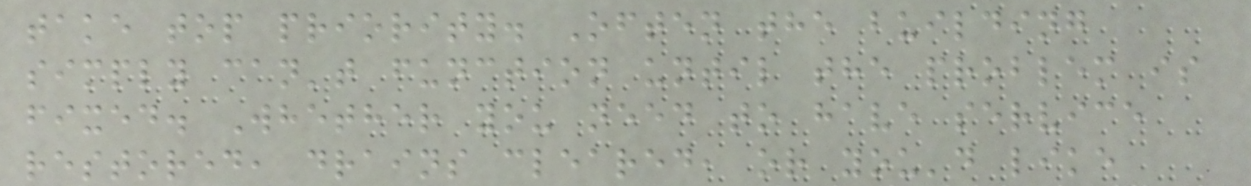take top priority. Often the building
simply can't function until the problem is
fixed. Whether you need to have service
restored, drains cleared, or you'd like
